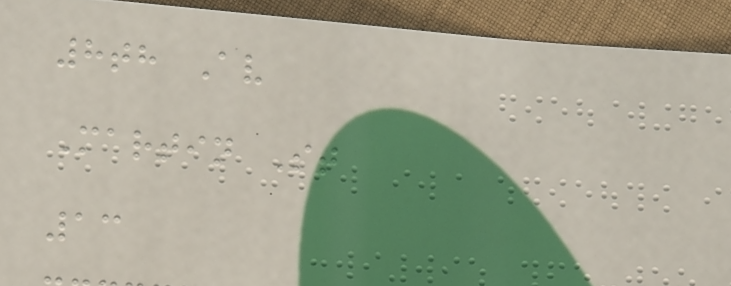8th Av
Martin St
13
